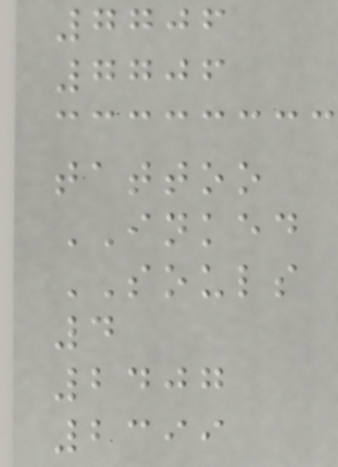7706
7706
tattoo
INKED
SOULS
4
2407
2399
